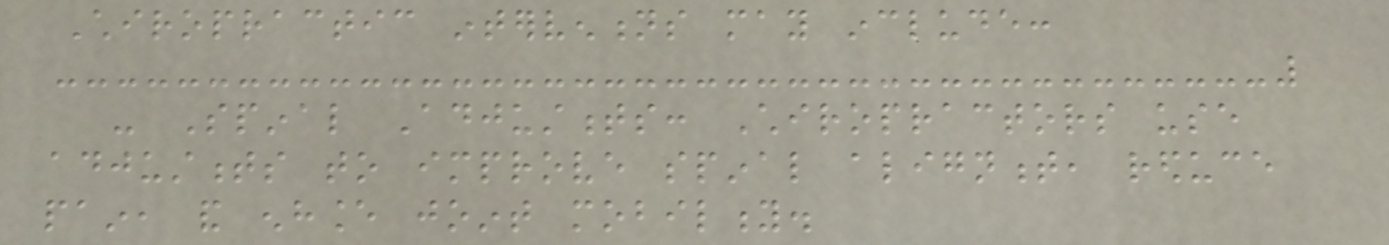Chiropractic interventions may include:
- Spinal Adjustments: Chiropractors use
adjustments to improve spinal alignment, reduce
pain, and enhance joint mobility.
